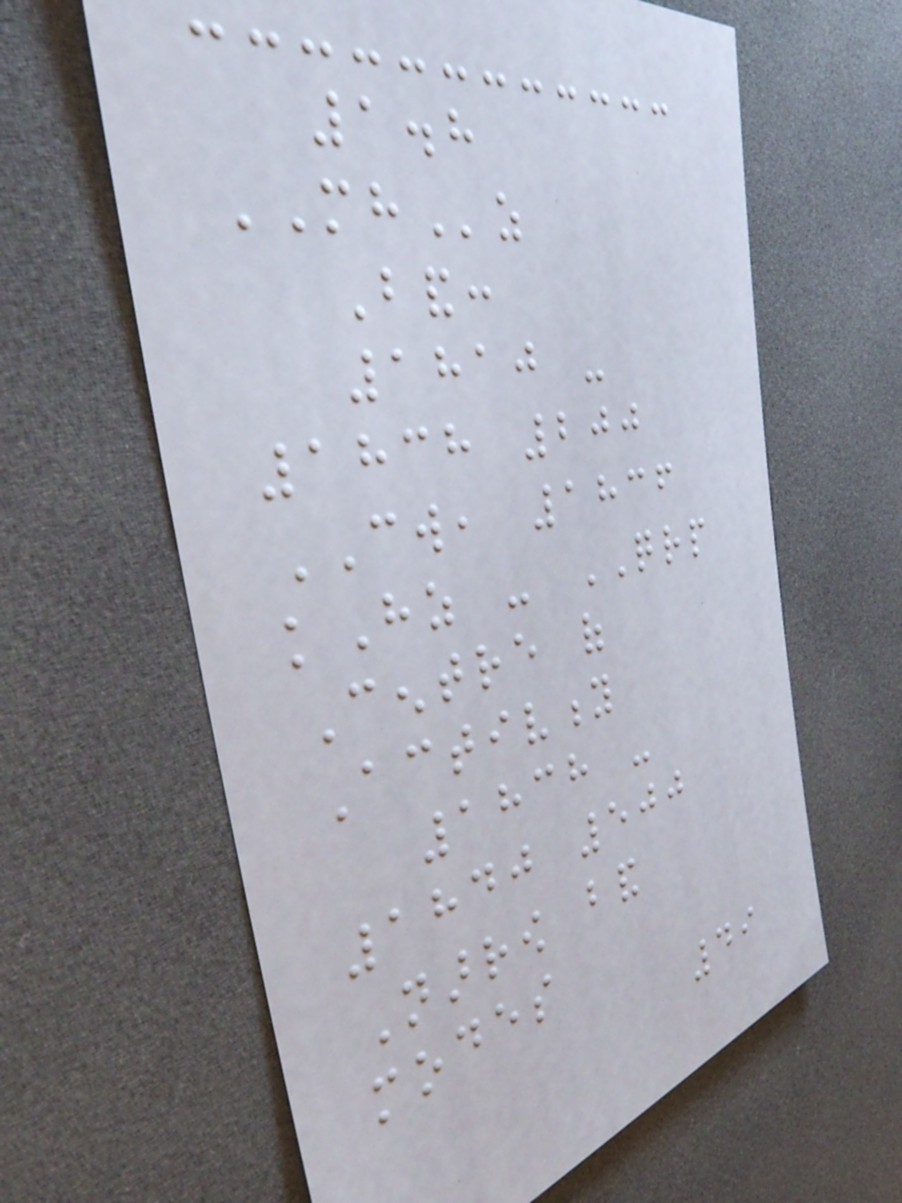1.8
MHz
Band:
1810 -
1838 200
CW, 1836
kHz - QRP
Centre of
Activity
1838 -
1840 500
Narrow band
modes
49
